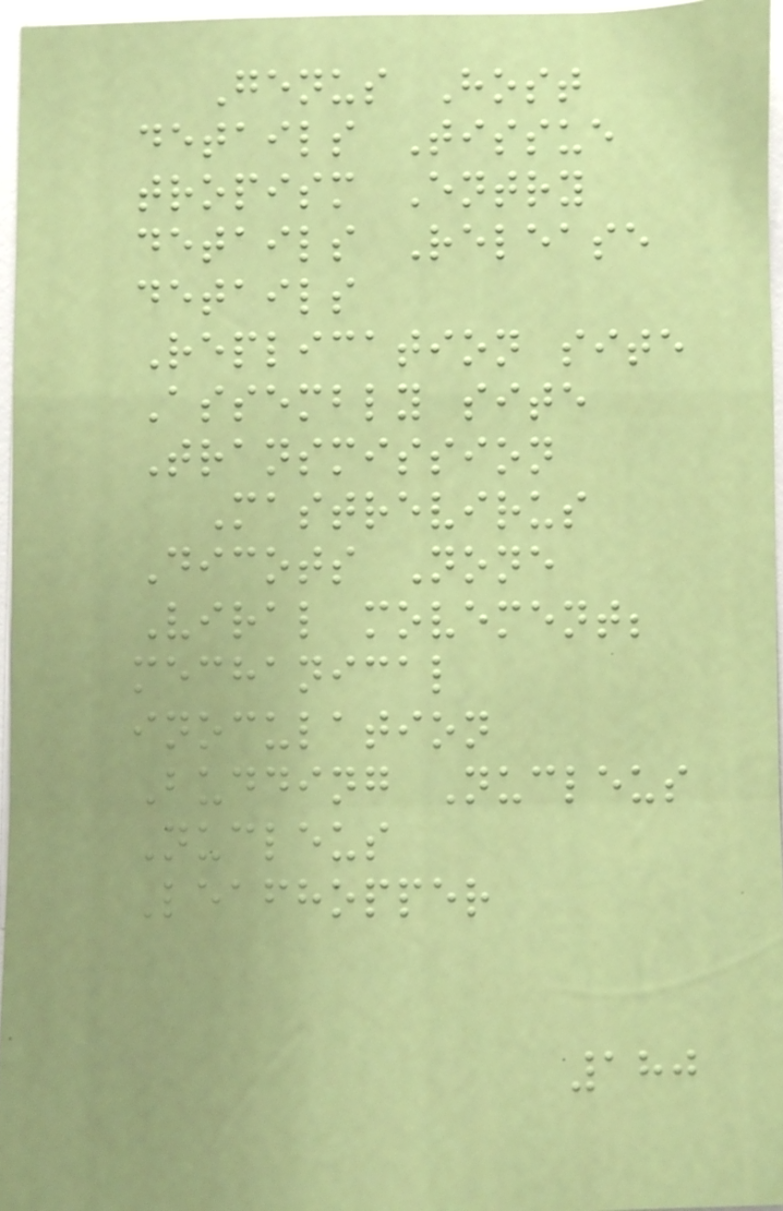Genus Host
details Tissue
tropism Entry
details Release
details
Replication site
Assembly site
Transmission
Mastrevirus
Dicots None
Viral movement;
mechanical
inoculation
Budding Nucleus
Nucleus
Leafhopper
180
